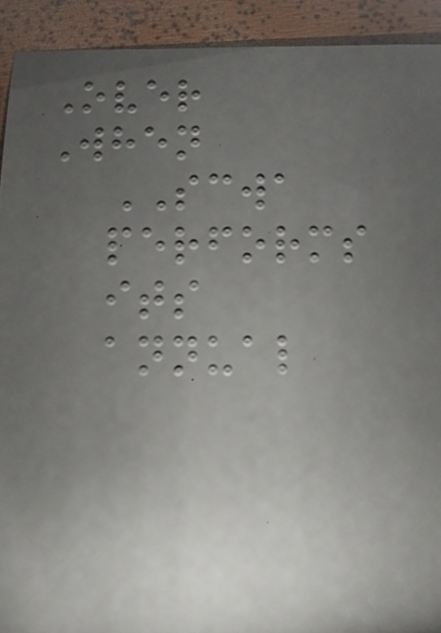Over
When
SCWA
performs
its
annual
